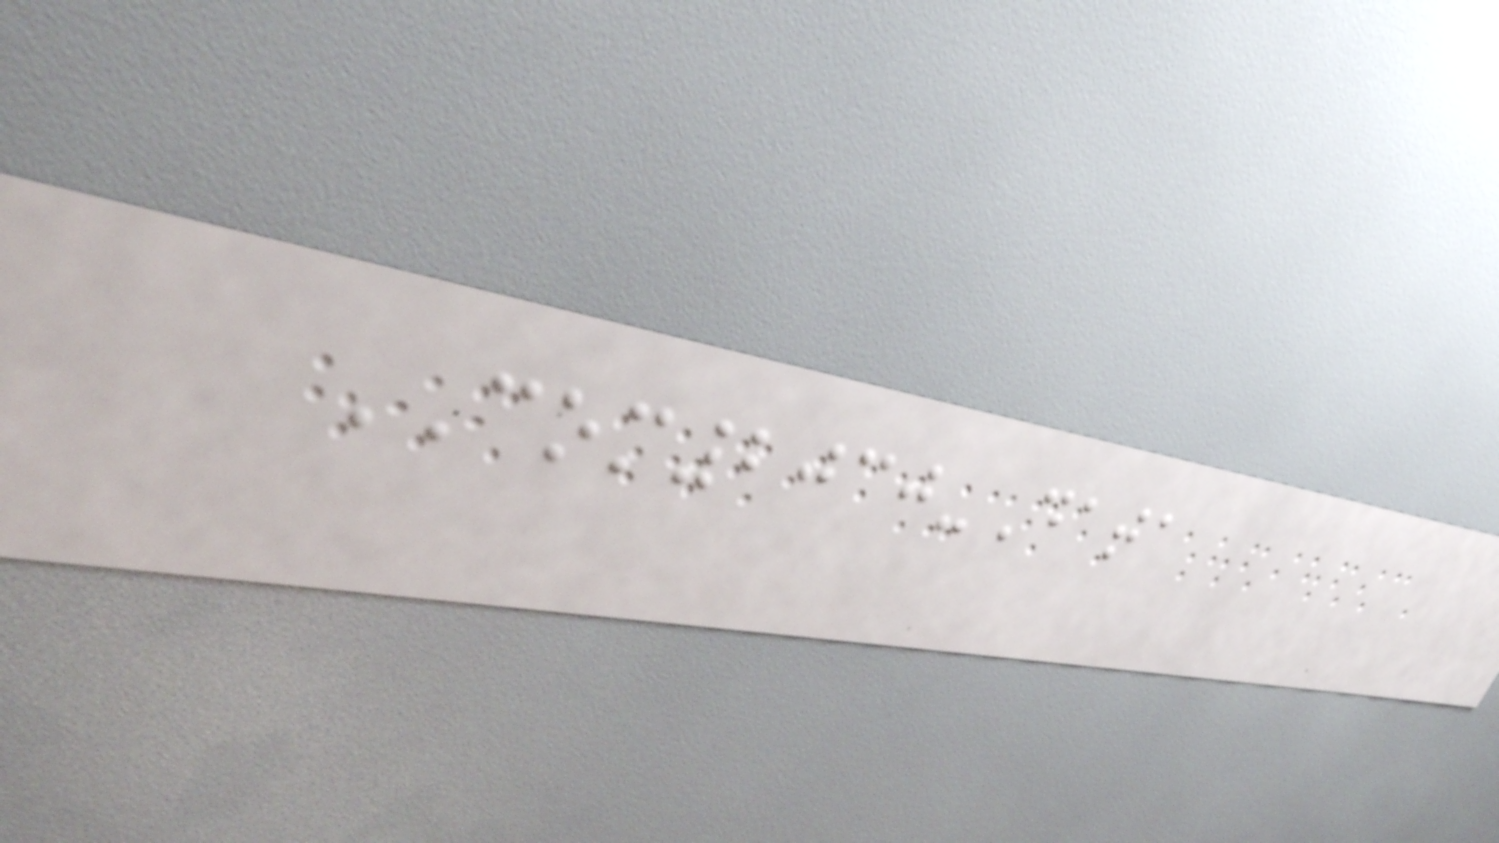COM2030-Data
